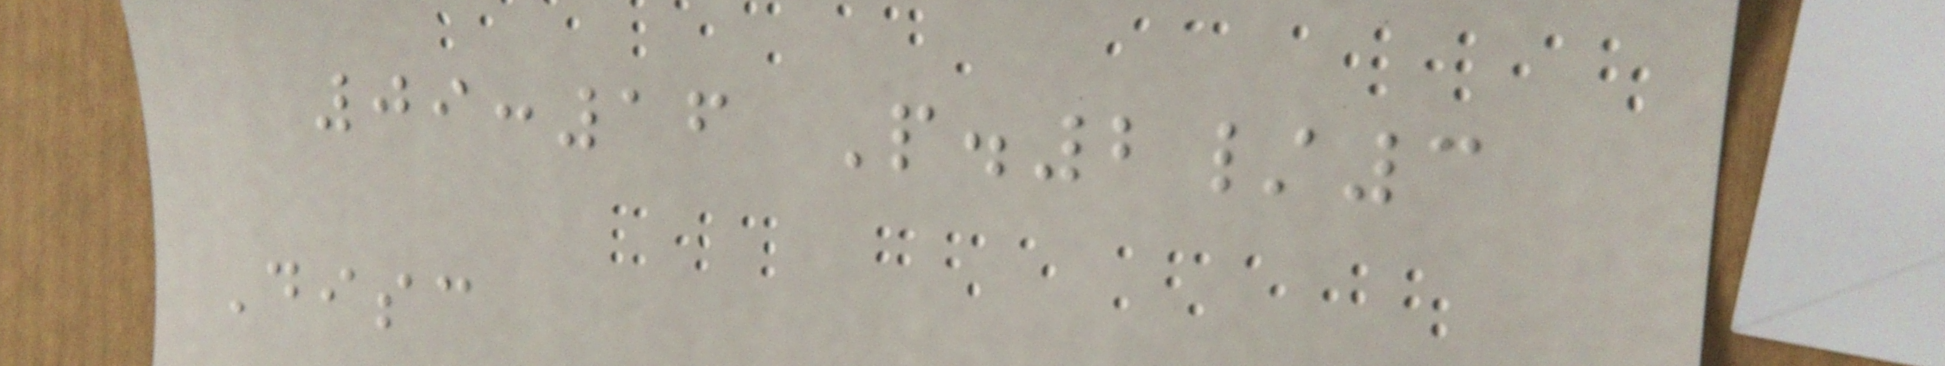09:16 P.2/3
Disc
